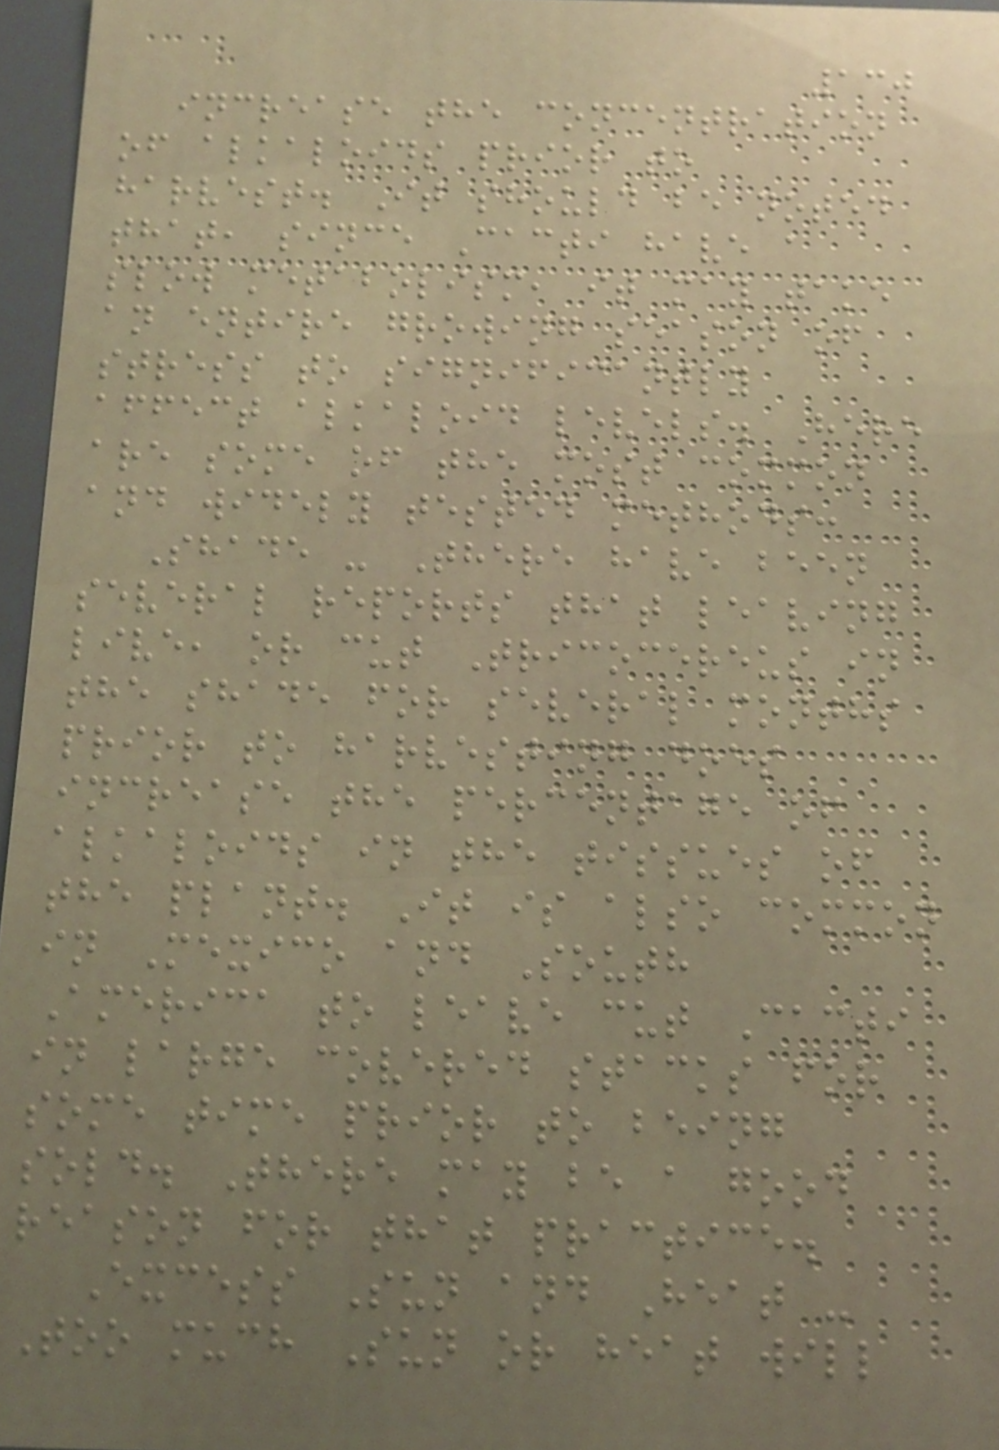130
increase the concentration
of alkaloids prior to
harvest. It should be noted
that, since Cacti have a
slow metabolism, it may take
an entire growing season of
stress to significantly
affect alkaloid levels. Here
are some of the most common
and widely tested methods:
Shade - There have been
several reports that leaving
live, or cut Tricocereus in
the shade for several months
prior to harvesting does
increase the percentage of
alkaloids in the tissues of
the plant. It is also common
in Mexico and South
America to leave cut Cacti
in large covered stacks for
some time prior to being
sold. There may be a good
reason for that practice.
Excess Sun and Heat -
Too much Sun or heat will
